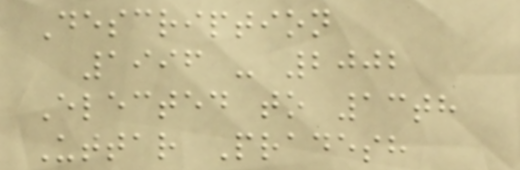Description
1996 - 2002
Elected to 13th
Uttar Pradesh
